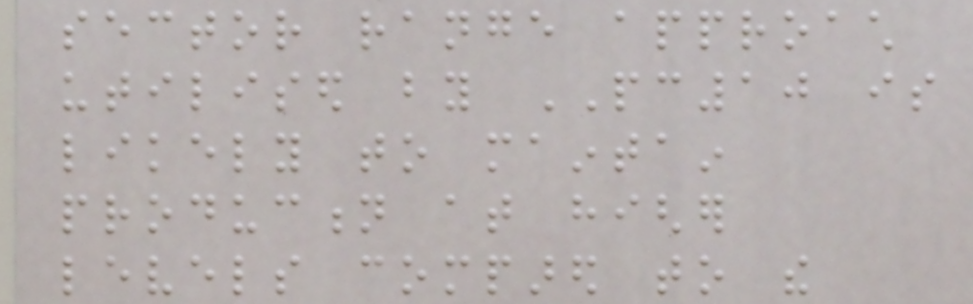sector range approach
utilised by PC10 is
likely to maintain
production at higher
levels compared to the
